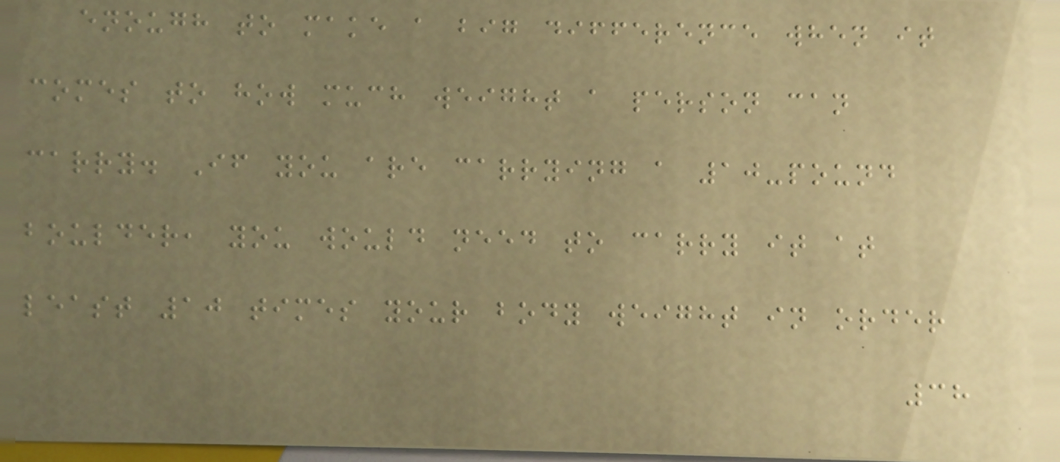enough to make a big difference when it
comes to how much weight a person can
carry. If you are carrying a 10-pound
boulder, you would need to carry it at
least 10 times your body weight in order
38
